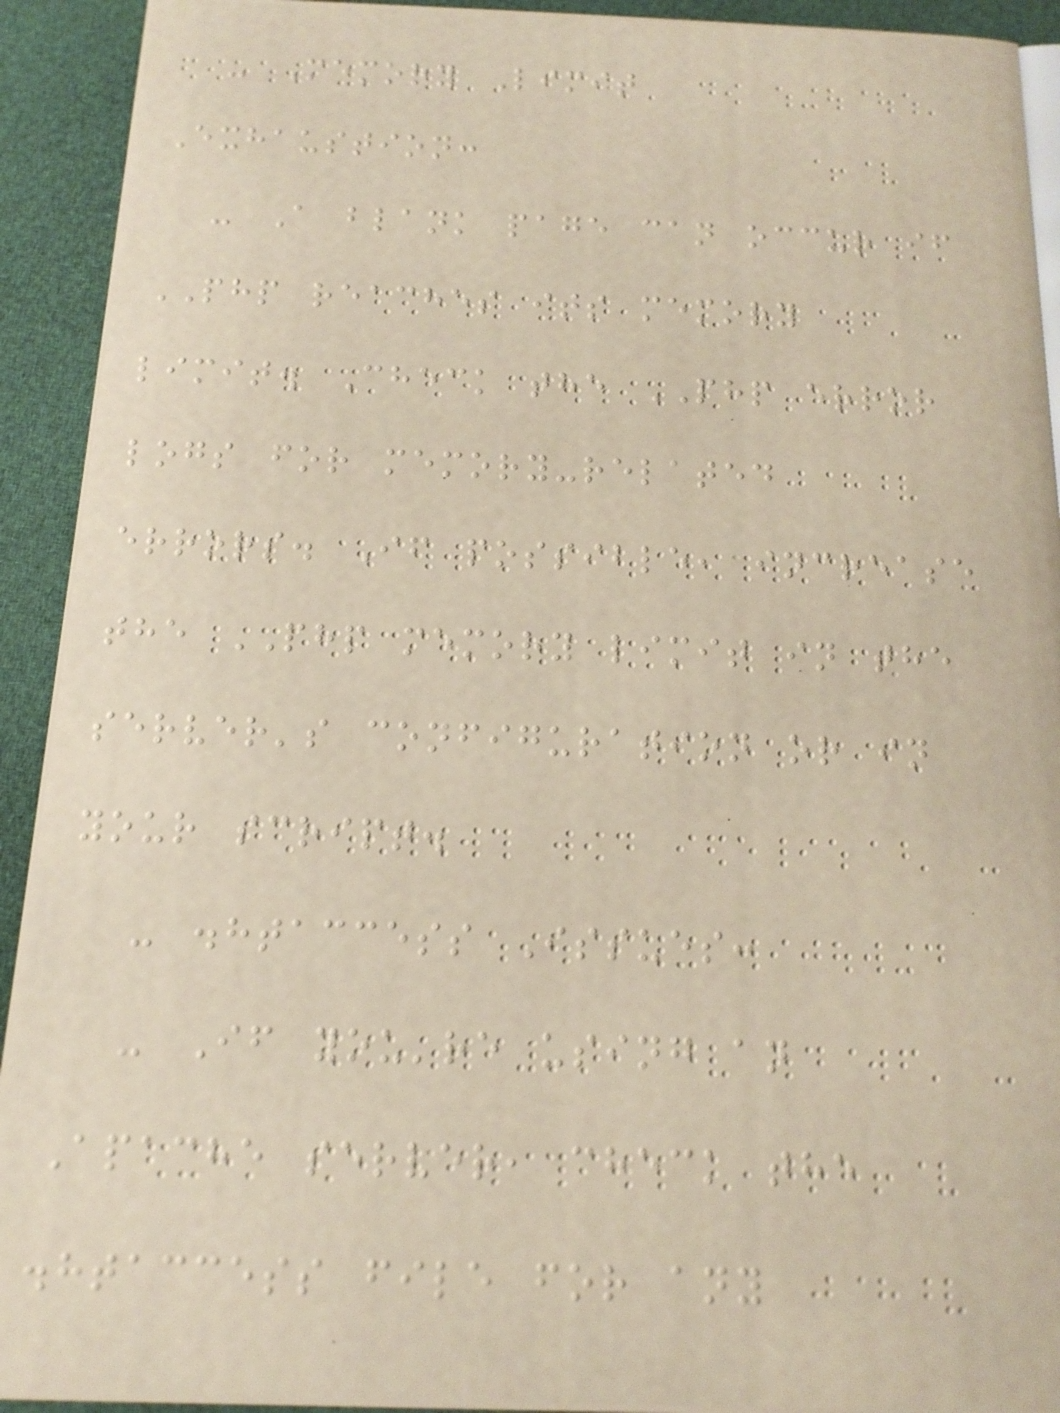- Memory Limit
Exhaustion:
- A blank page can occur if
PHP reaches its memory
limit. Check the PHP error
logs for memory-related
errors. If possible, increase
the PHP memory limit in the
server's configuration or in
your script.
- .htaccess Issues:
- If you're using an
Apache server, check the
.htaccess file for any
